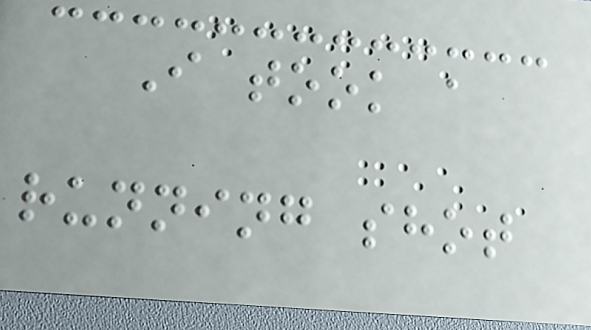I took a
running shot
